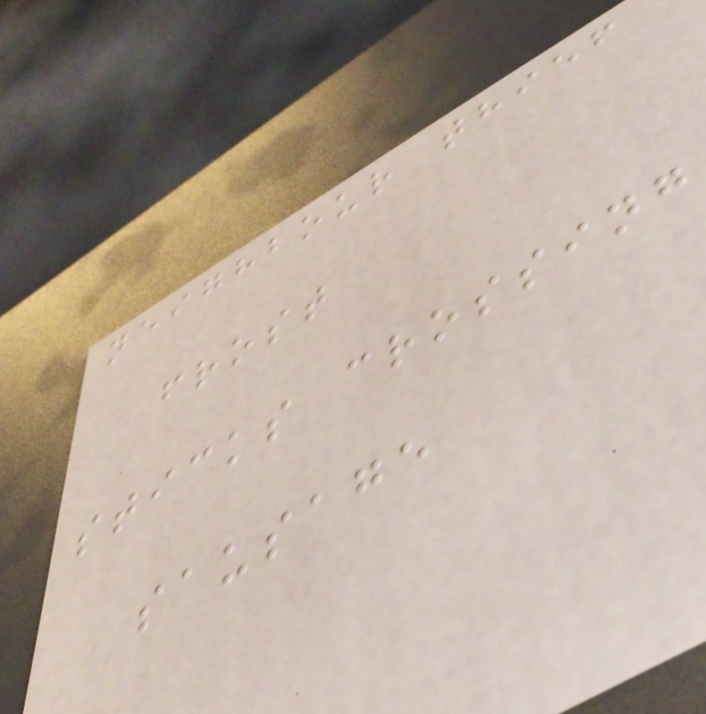neighbour thief
frost
sticks crossing
sausage
